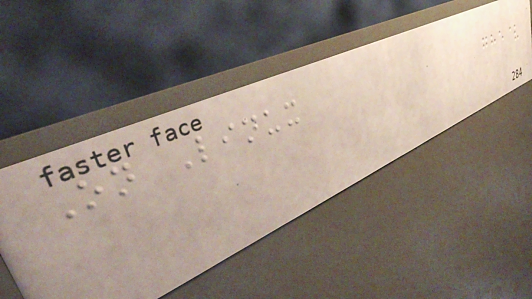On Linux
